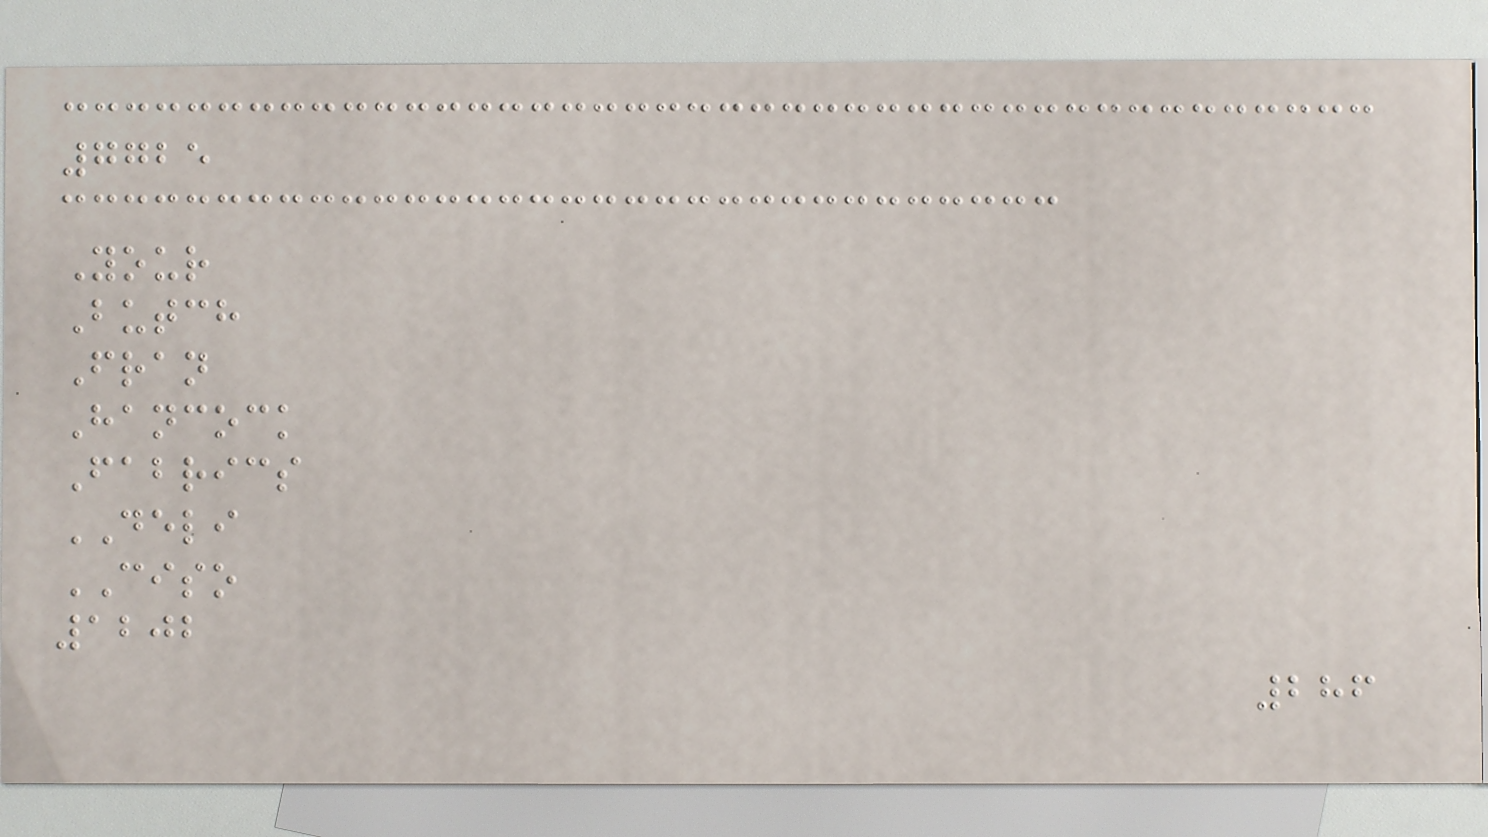7725
Your
Butch
Fran
Hancock
Fabrics
DELI
CISO
1202
286
